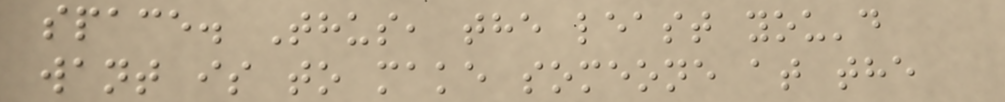space. Thus, the least you'd
want is to make someone at the
